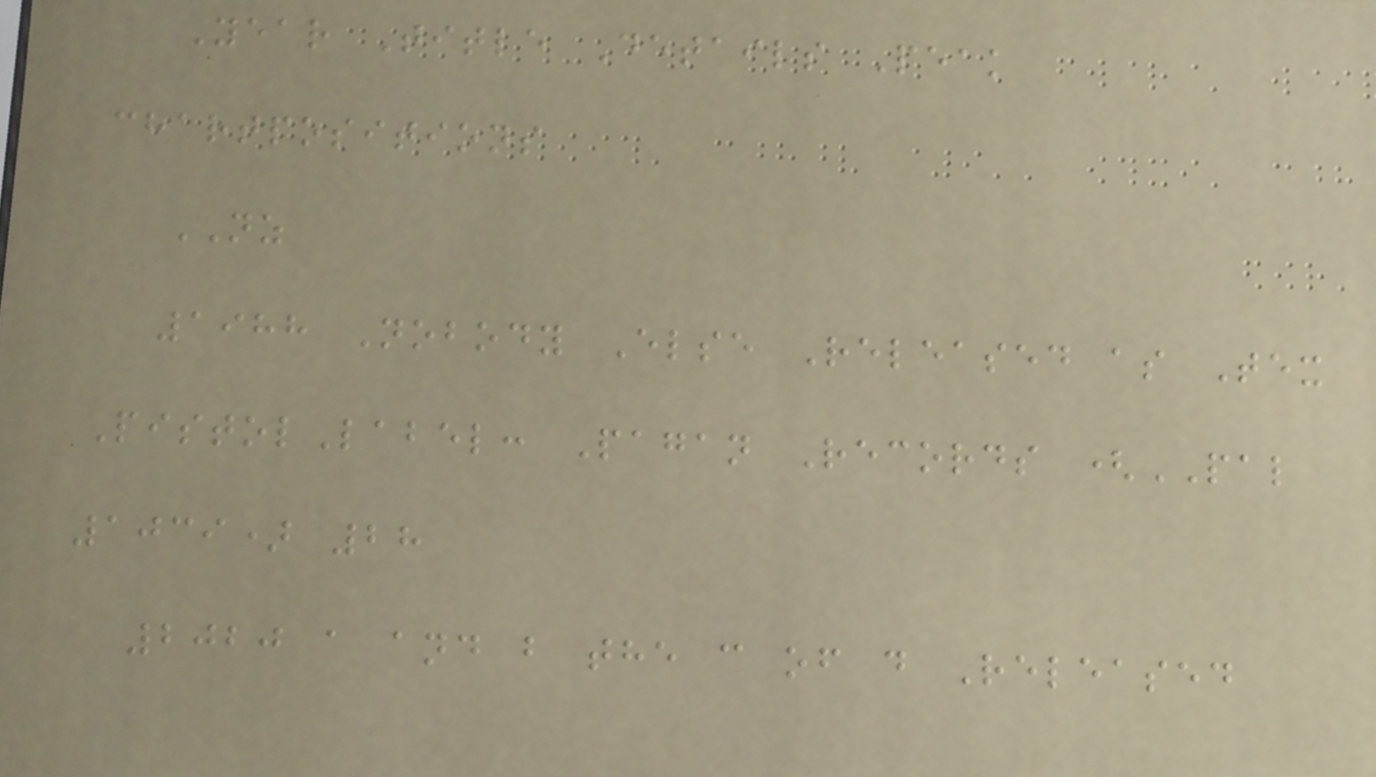Year Title Details Peak
chartpositions
NZ
1988 Nobody Else Released as Tex
PistolLabel: Pagan Records (PAL
1039) 28
2020 a and b the c of d Released
